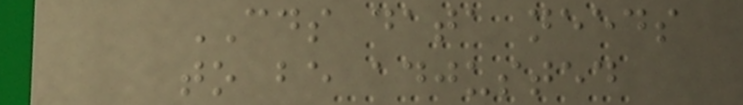CDS data needs
to be adjusted
